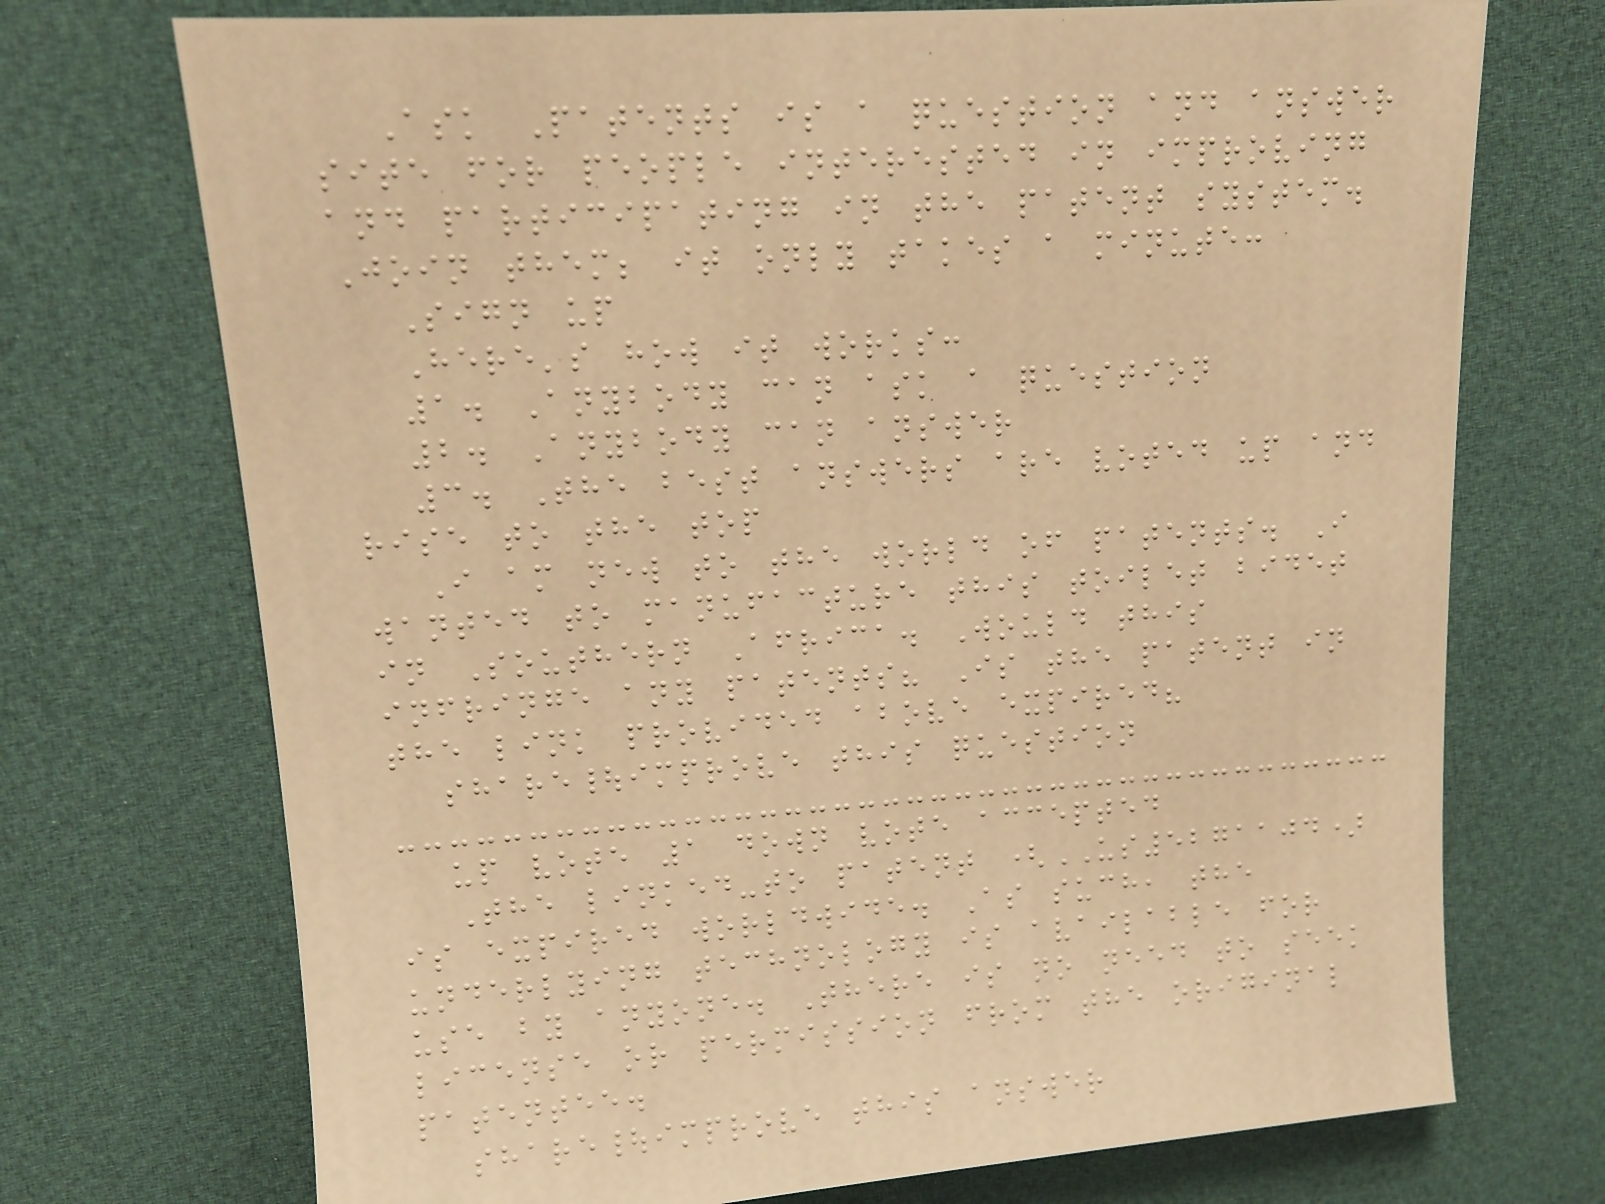Ask Patents is a question and answer
site for people interested in improving
and participating in the patent system.
Join them; it only takes a minute:
Sign up
Here's how it works:
1. Anybody can ask a question
2. Anybody can answer
3. The best answers are voted up and
rise to the top
I am new to the world of patents. I
wanted to manufacture this toilet bidet
in Southern Africa. Would this
infringe any patents? Is the patent in
the link provided above expired?
share|improve this question
up vote 1 down vote accepted
The linked-to patent (US5271104)
is expired worldwide. As such, the
underlying technology is available for
use by anyone. There is no need to seek
license or permission from the original
patentee.
share|improve this answer
